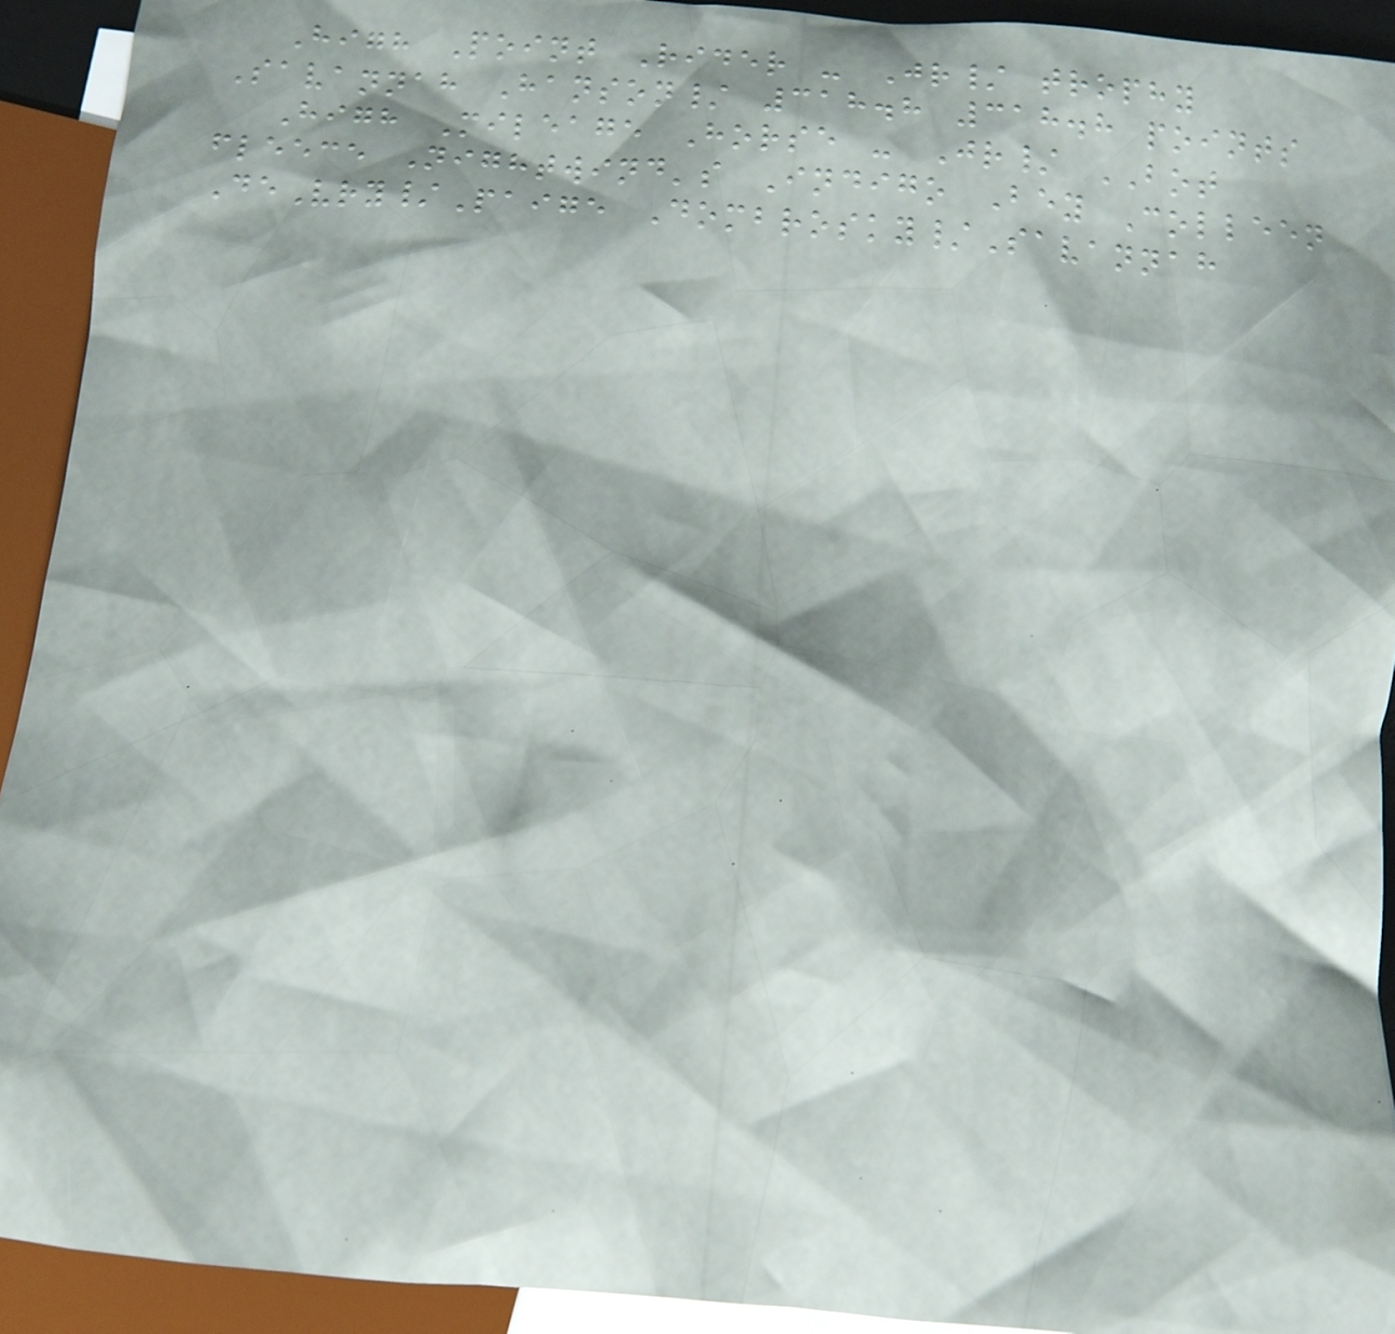High Point Rider - Jr/ trophy
Savannah Hanson/ 318.8 318.8 points
High Mileage Horse - Jr/ BOT
fleece Nightwind's Indigo Bey Colleen
DeVry/Paige Dombrosky/Savannah
